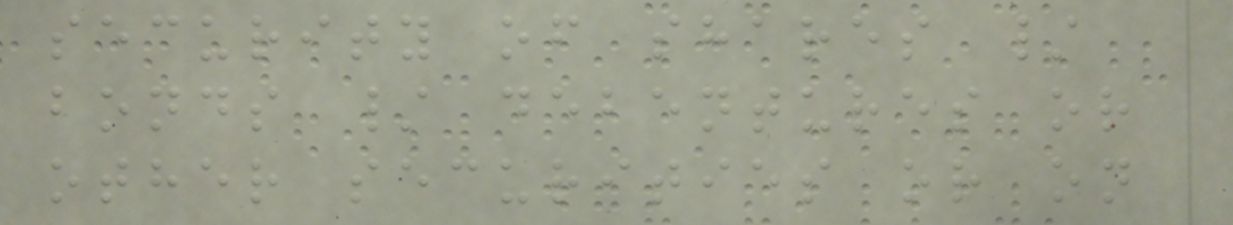security of shares /
bonds / debentures or
other securities or on
